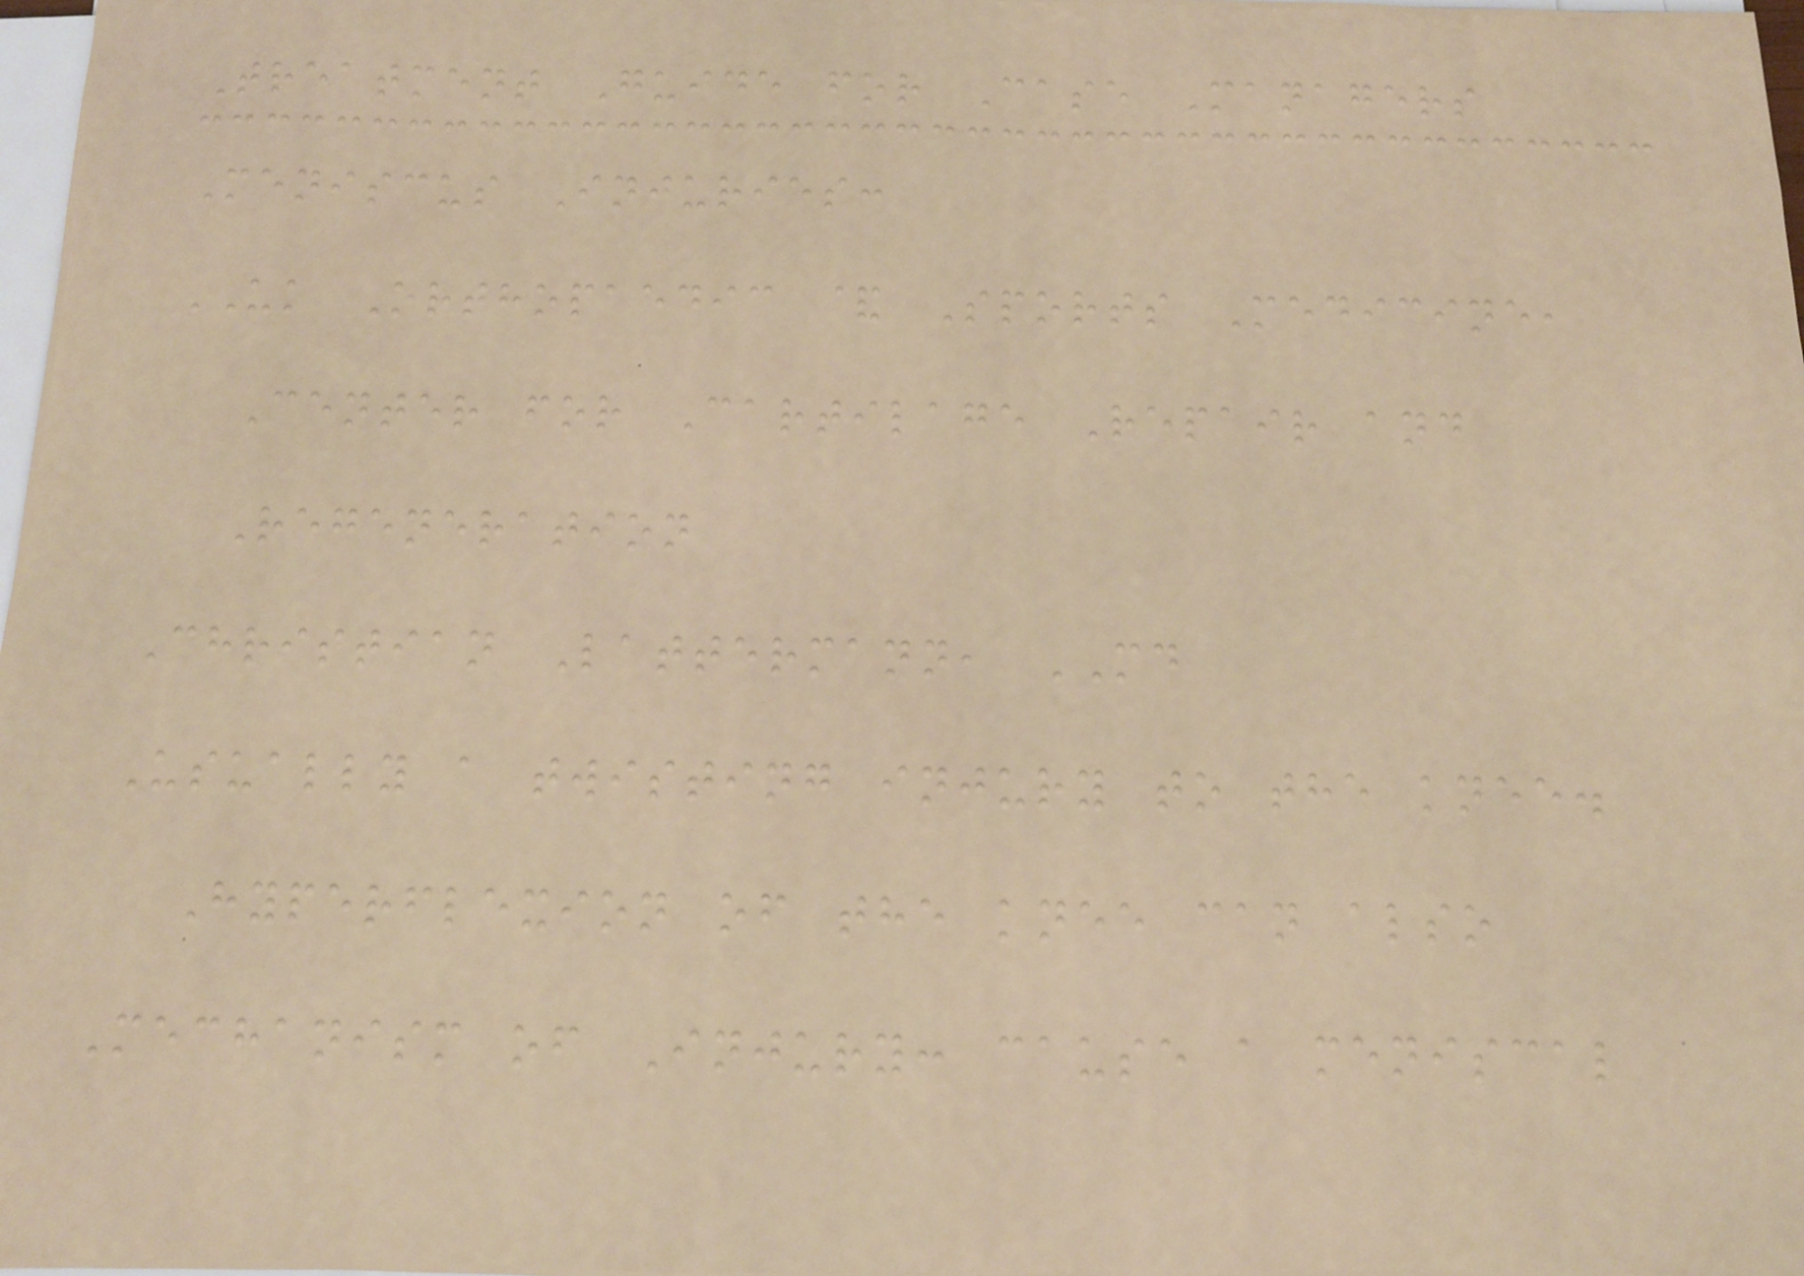Treatment Guide for Case Managers
Meniscus Injuries:
UK Orthopaedic & Sports Medicine,
Center for Cartilage Repair and
Regeneration
Christian Lattermann, MD
Usually a twisting injury to the knee.
Hyperflexion of the knee can also
Mechanism of Injury: cause a meniscal
